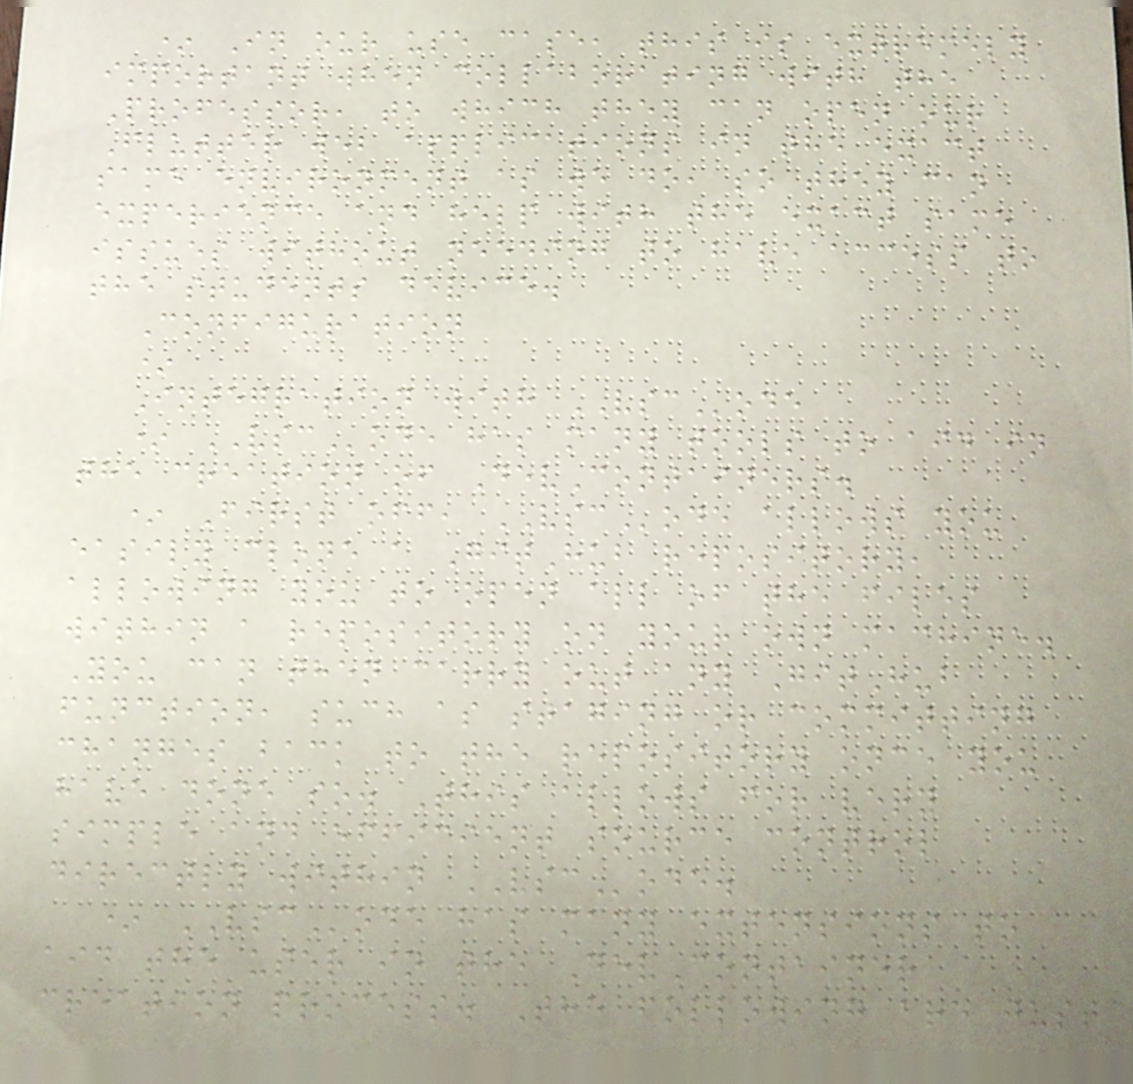* In our use case, this is extremely
important when collaborating with the
Professor, to which they can open our
Flutter web applications in the exact
same environment as we do, so they can
experience and help with the exact same
issues without needing to have access to
the students device.
Configuration
*
Integration with VSCode
* VSCode has many tools to aid in
the creation of DevContainers.
* First off, VSCode allows you
easily clone a GitHub repository,
allowing you to open all of the files
within a repository on your own machine.
You can then carry out any GitHub
function, such as staging or committing
changes back to the repository once you
have done so. This allows for very
simple and efficient source control
directly within VSCode.
* VSCode has many extensions to
aid the user in the DevContainer
creation process. The following are just
